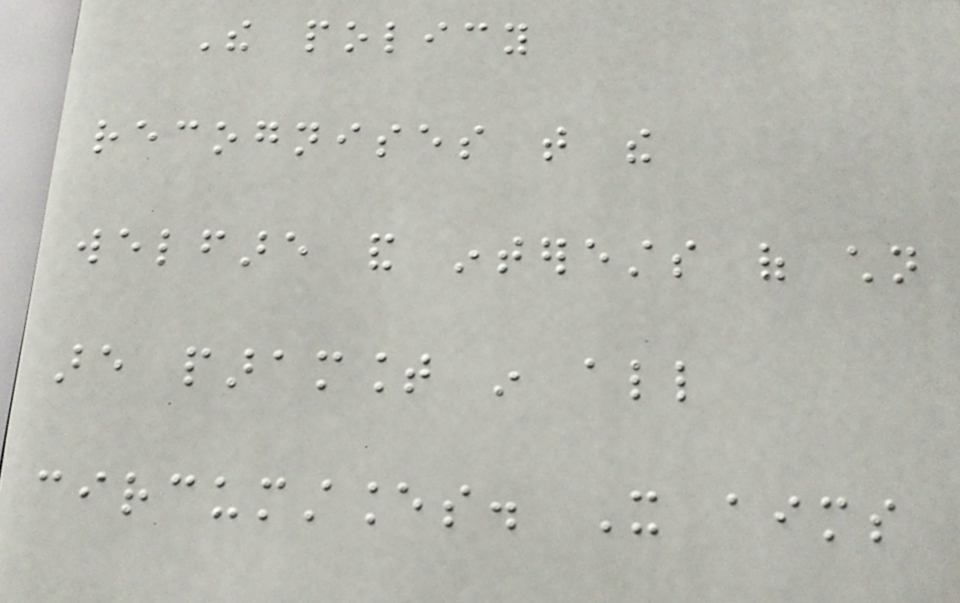The policy
recognises that the
welfare and interests of children
are paramount in all
circumstances. It aims
